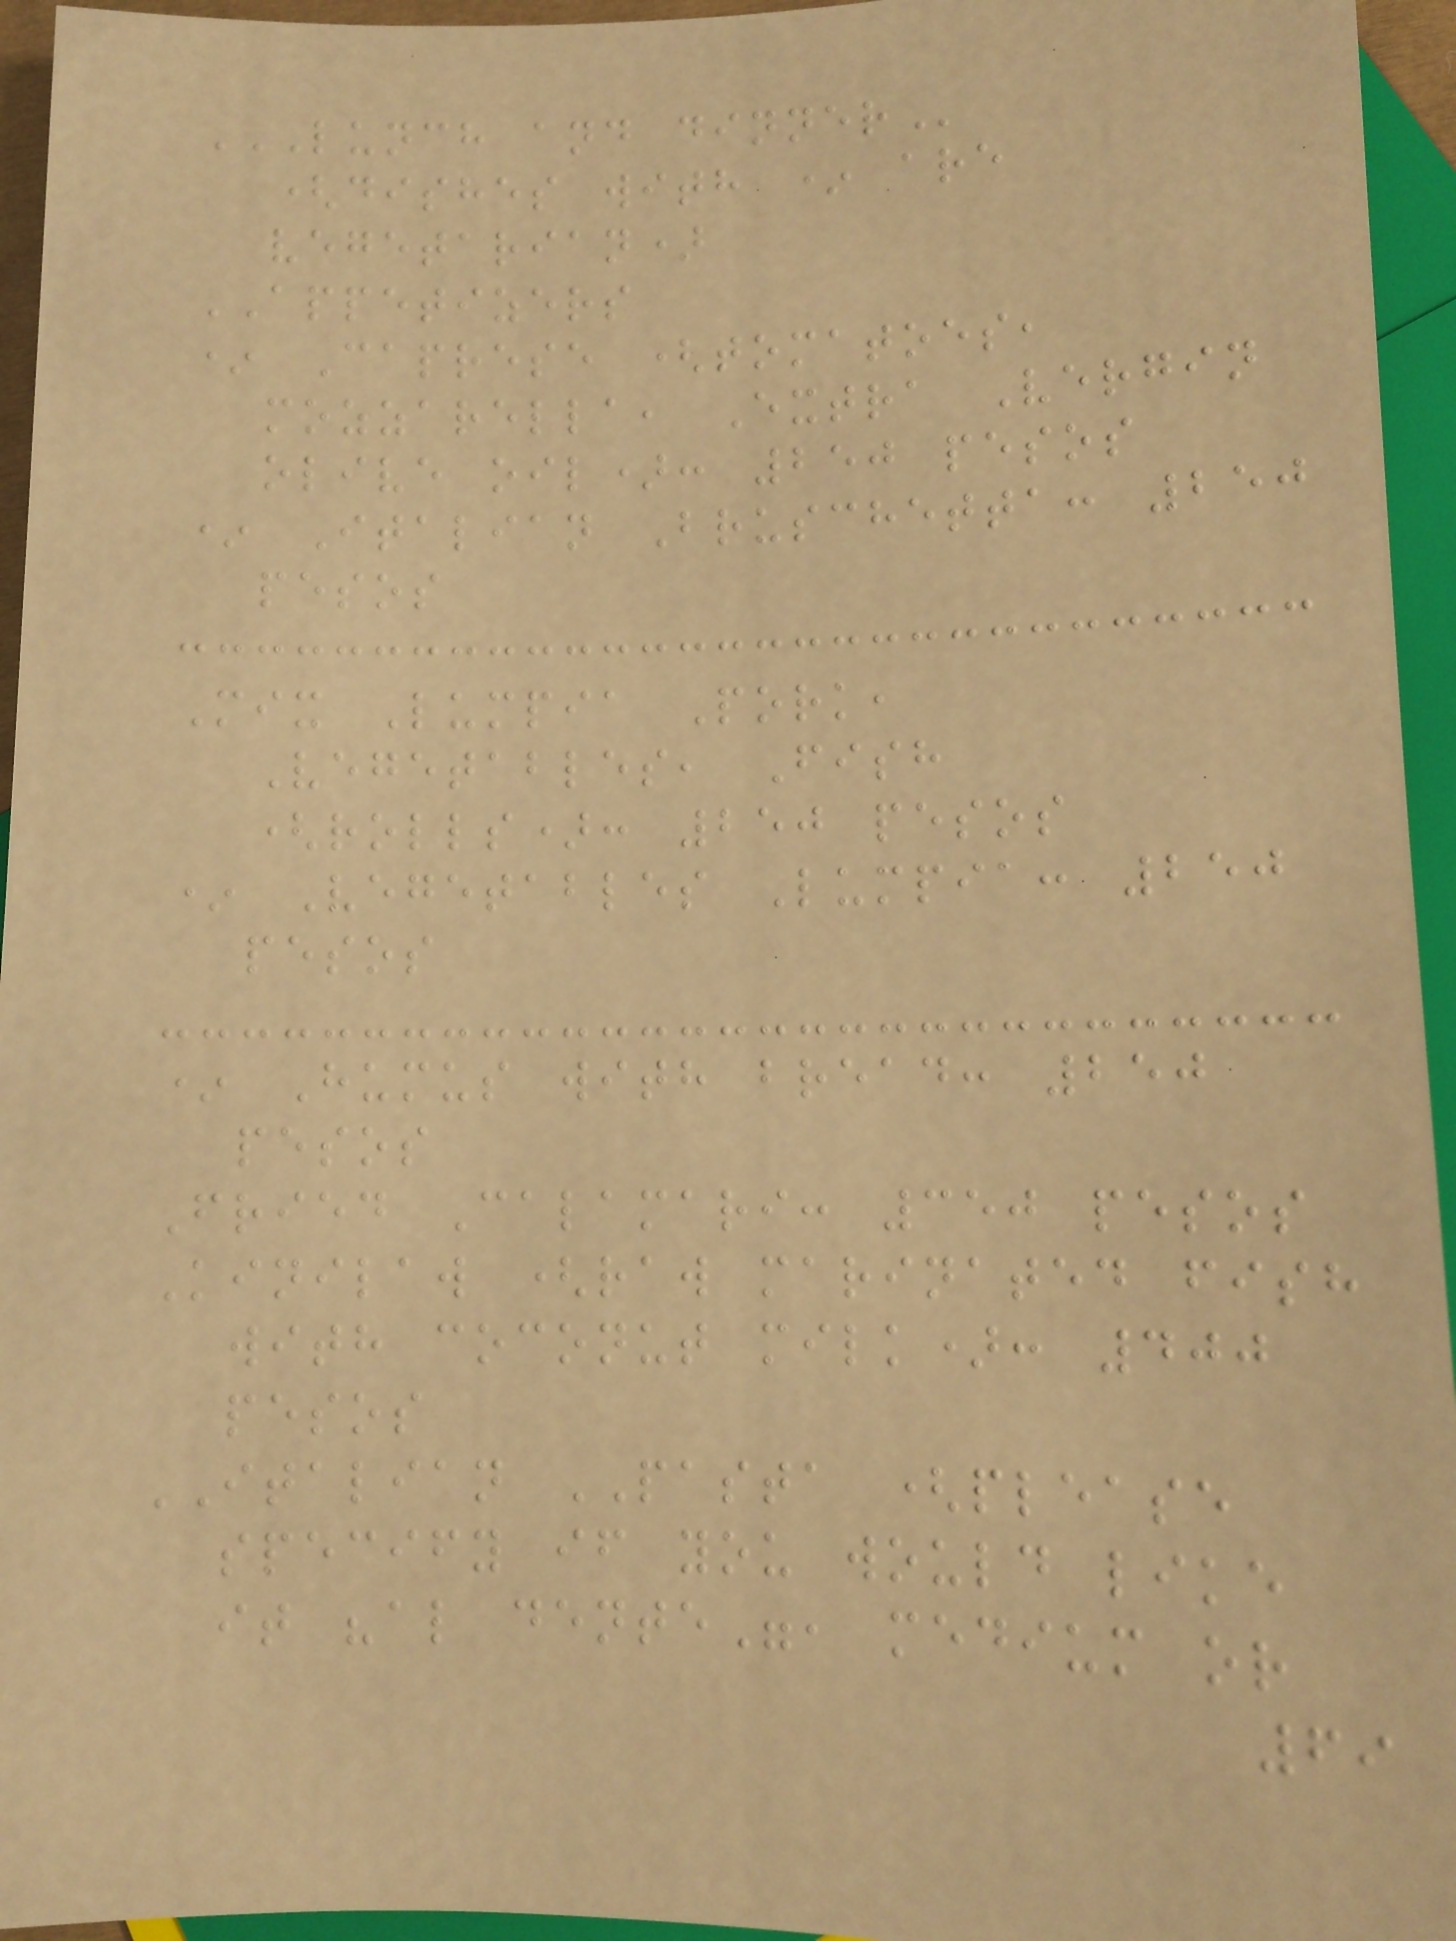LUNCH AND DINNER
(dishes with * are
vegetarian)
APPETIZERS
* Caprese (tomatoes,
mozzarella, Extra Vergin
olive oil): 250 pesos
* Italian Bruschetta: 250
pesos
Mix Lumpia Pork,
Vegetables, Fish
(rolls): 250 pesos
* Vegetables Lumpia: 250
pesos
* Humus with bread: 250
pesos
Fried Calamari: 350 pesos
Kinilaw (raw marinated fish
with coconut milk): 400
pesos
ITALIAN PASTA (please
specify if you would like
it "al dente", medium or
69
